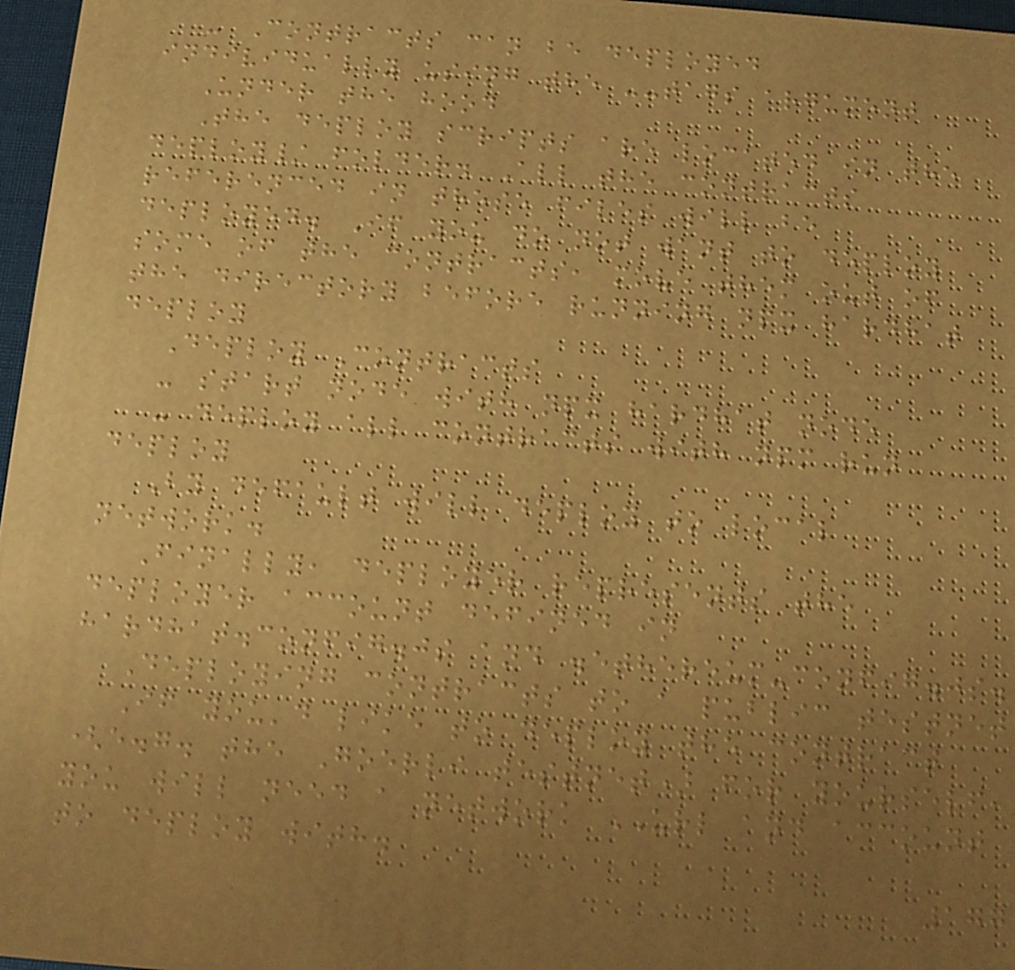- Contracts can be deployed
individually using the --tags argument
Under the hood
The deploy scripts are located in the
deploy/ folder. All the contracts
referenced in these files will be
deployed. If you do not want to deploy
some of the contracts, move them out of
the directory before running npx hardhat
deploy
Deploy Contracts
- start node with npx hardhat node
- deploy all contracts with npm run
deploy
By default will deploy to local
network.
Finally, deployer represents the
deployer account defined in
hardhat.config.js and .ethereum-config.js.
Deploying contracts to a public testnet
If you'd like to deploy the contract
(e.g. the Goerli testnet) for yourself,
you will need a network URL and account
to deploy with.
177
